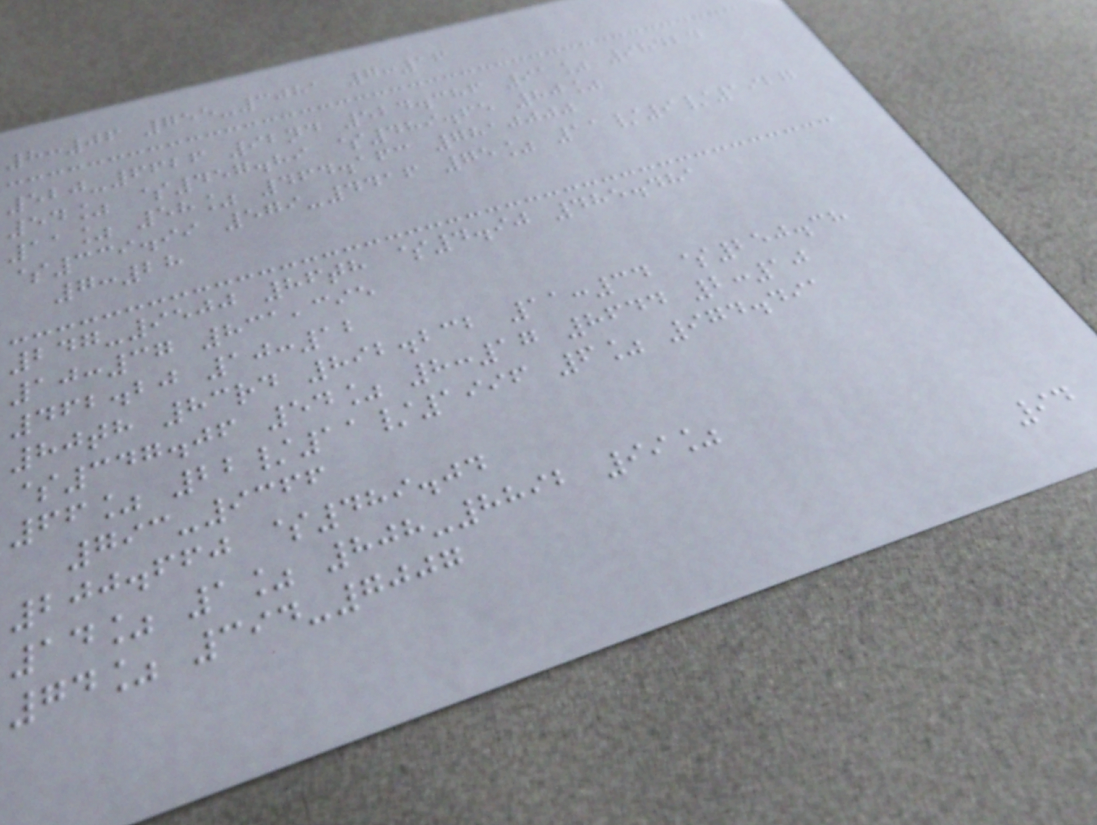8:06 755-3081 7:16
520-6626 92nd 524.386 91% 98424
54% $457.89 $489.65 80%
11% 58% 464.163 7810000
$339.99 579-4416 75% 11/9/1927
7:28
247-9500 86th $4.90 485.481
10:37 831,395
462.20 10:12
80th 83rd 892.232 11:34 $250.38
$347.06 54% 8:17 8644 2:10
66% 22/11/1996 6% 974.491
793-9366
200.660 $489.04
14% 1% 808-8892 99%
74% 394-7007
94
